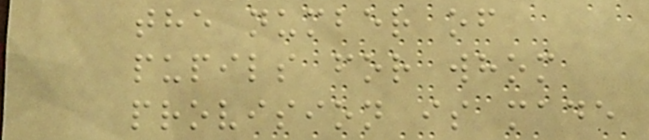the number of
pupils for whom
provision is made
